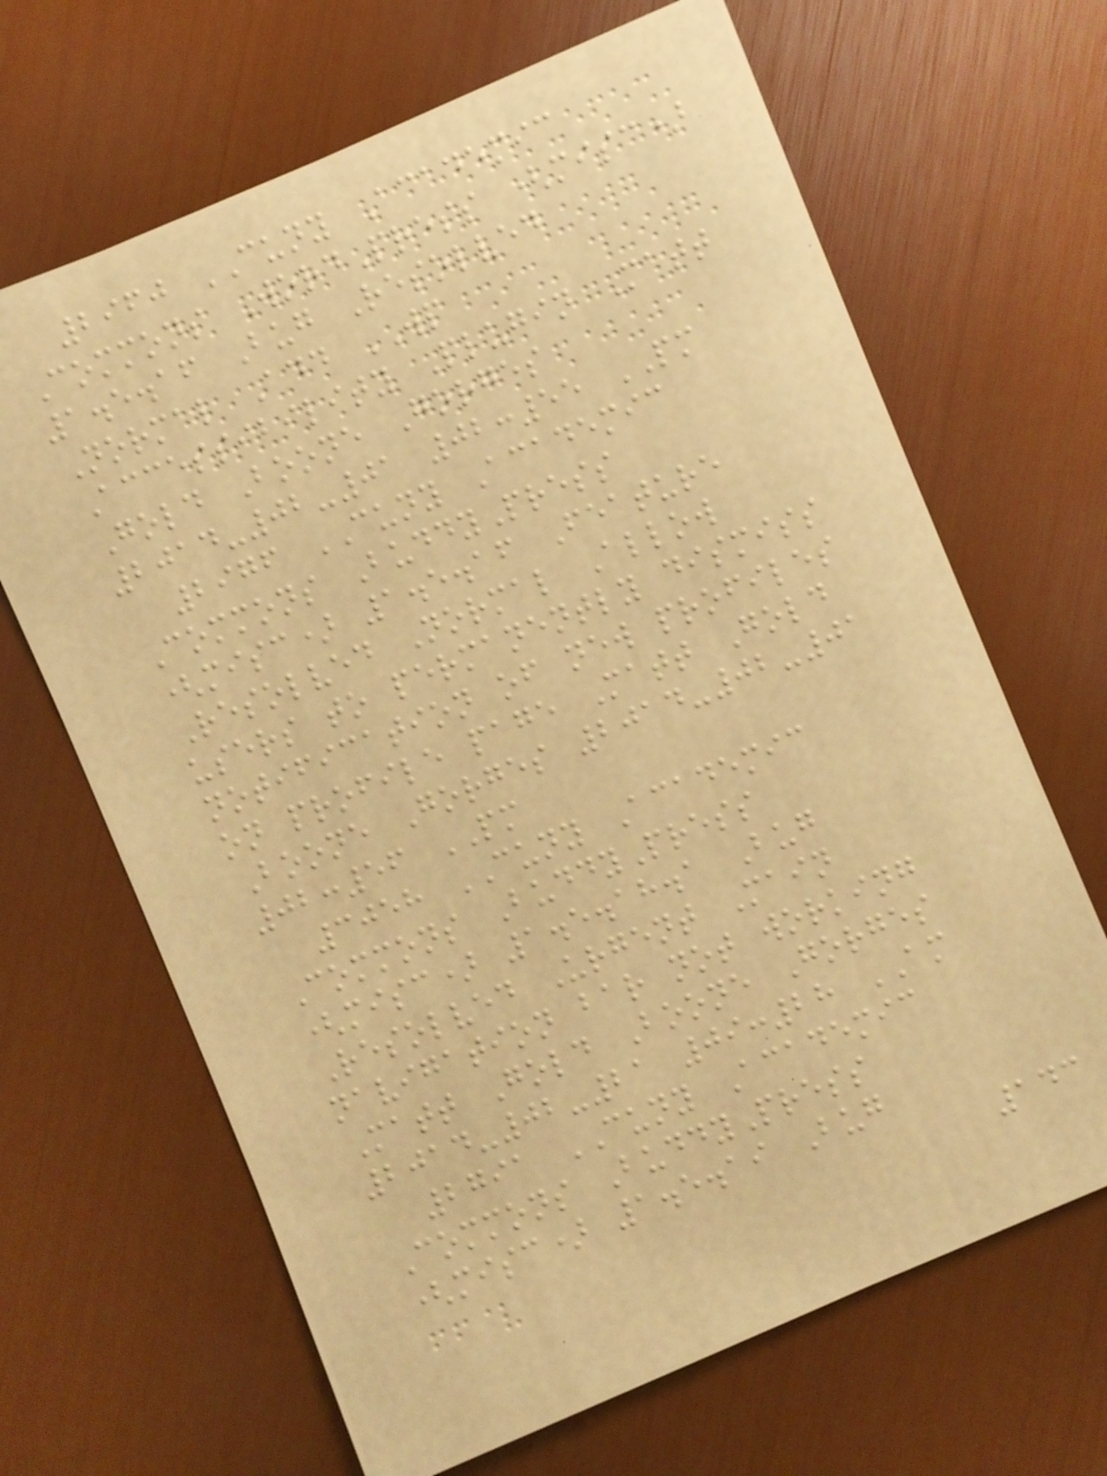2960 CUNY Academic
Commons WordPress (misc)
1.5.16 Bug Resolved
Normal Add WP
Accessibility Plugin Matt
Gold Boone Gorges
2014-02-01 02:55 PM
2976 CUNY Academic
Commons BuddyPress
(misc) 1.5.16 Feature
Resolved Normal Allow
users to permanently dismiss
notification of new profiles
on profile page Matt Gold
Boone Gorges 2014-02-01
02:56 PM
3058 CUNY Academic
Commons BuddyPress
(misc) 1.5.18.1 Bug
Resolved Urgent Main
navigation bar not working
Matt Gold Boone Gorges
2014-02-21 09:28 AM
2791 CUNY Academic
Commons BuddyPress
(misc) 1.5.19 Bug
143
